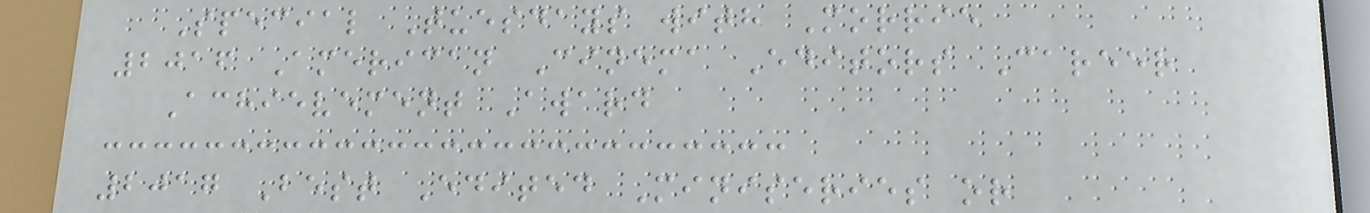Special Tuesdays with Morrie
2016 American Cinema Editors Career
Achievement Award
2017 Best Edited Miniseries or
